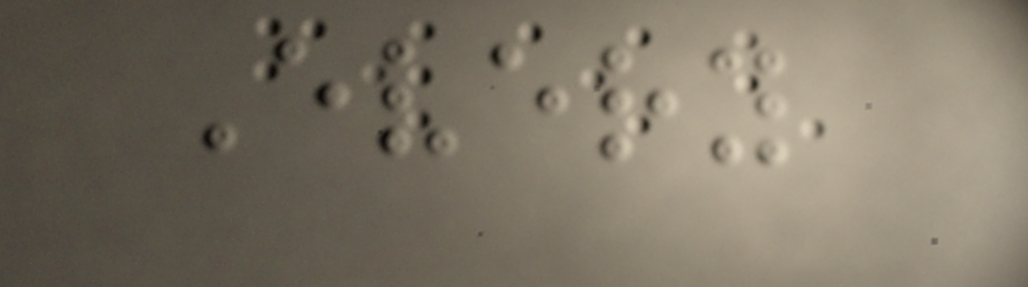Every
